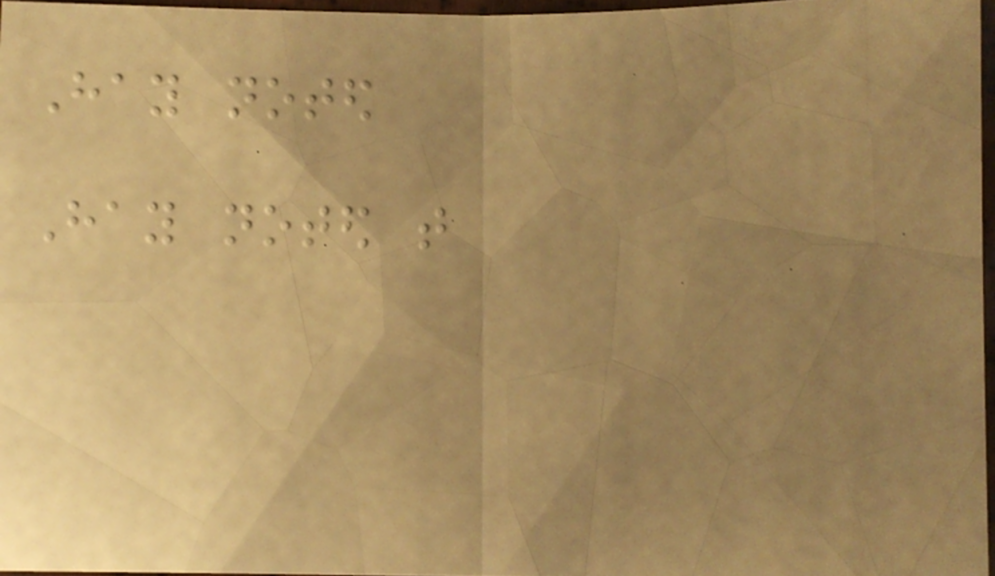Hay noted
Hay noted that
